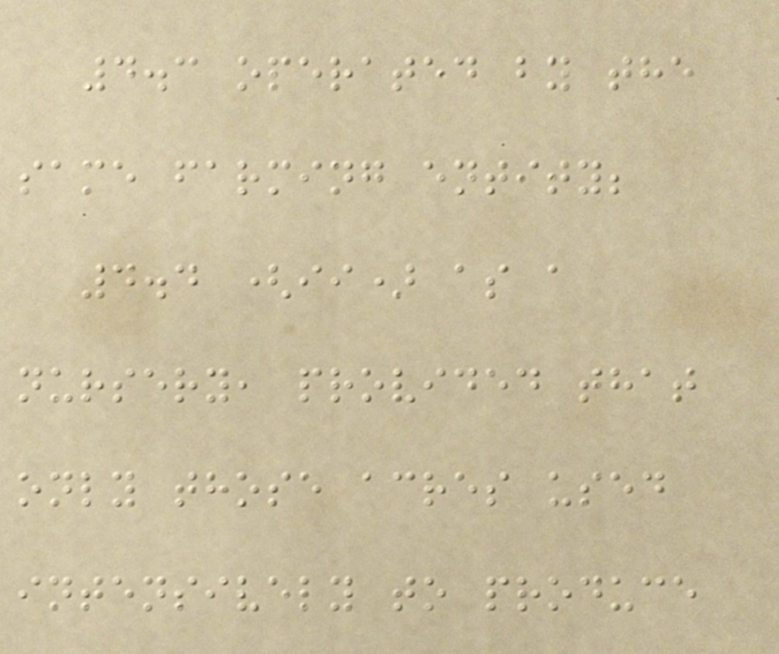4.3 operated by the
same farming entity;
4.4 (ii) as a
nursery, provided that
only those acres used
intensively to produce
